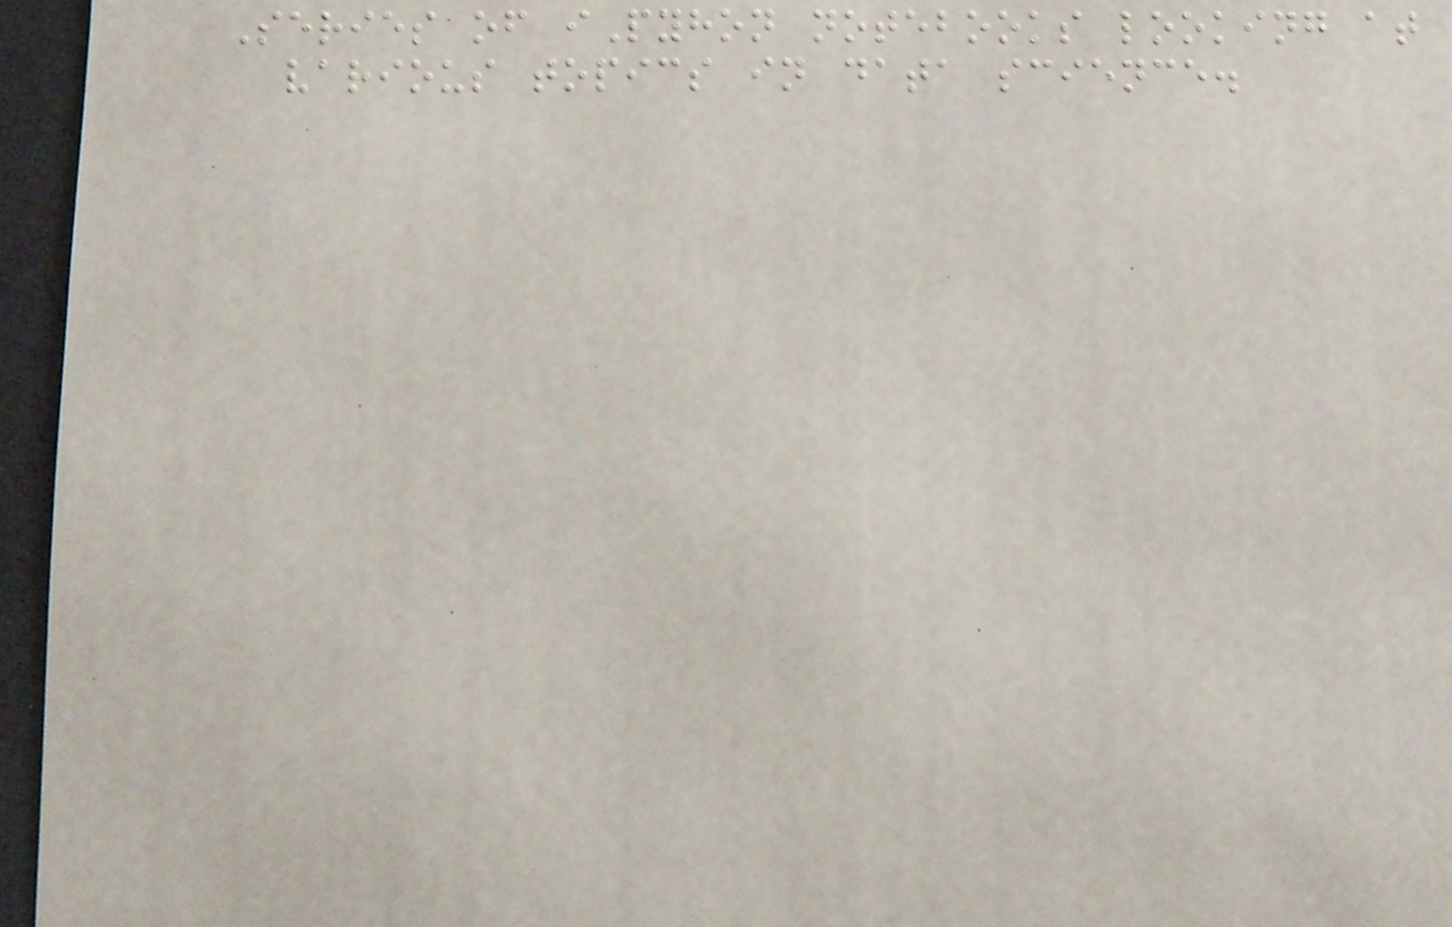Series of iPyhon notebooks looking at
various topics in data science.
